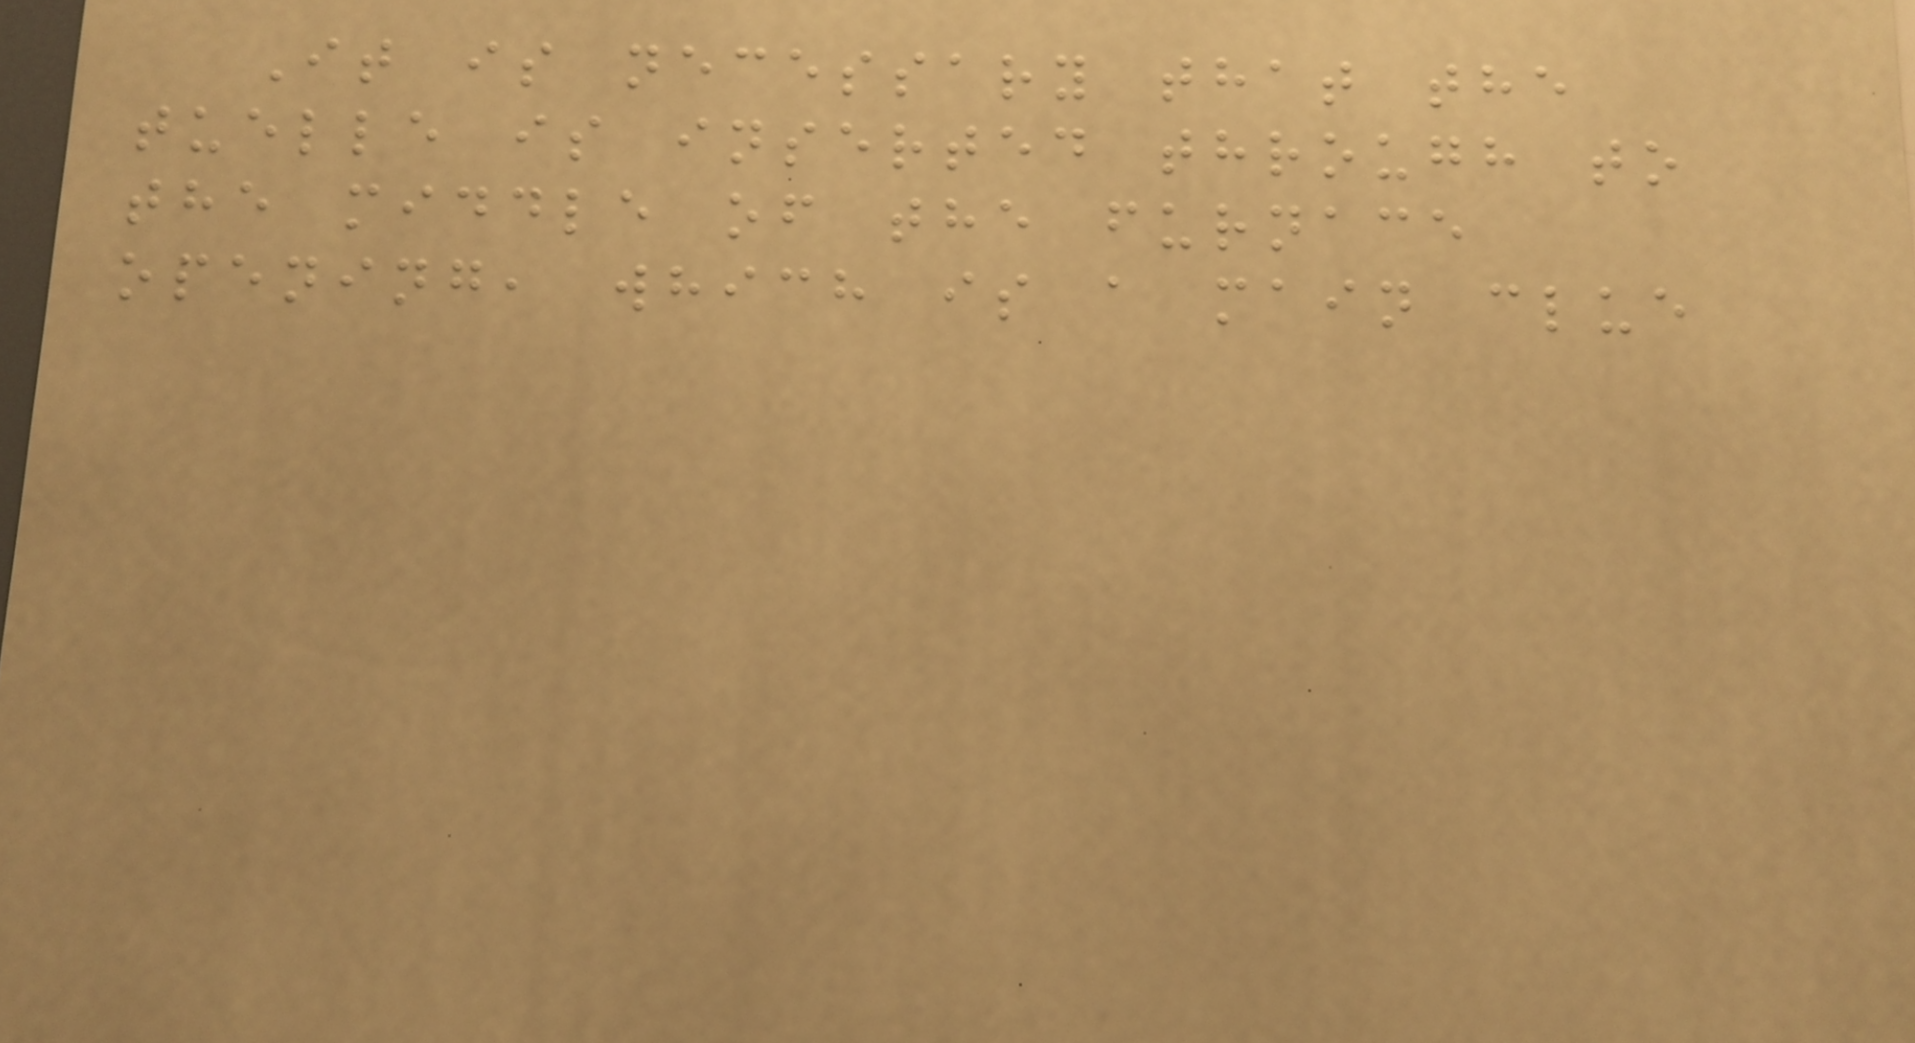It is necessary that the
tuelle is inserted through to
the middle of the furnace
opening, which is a main clue
